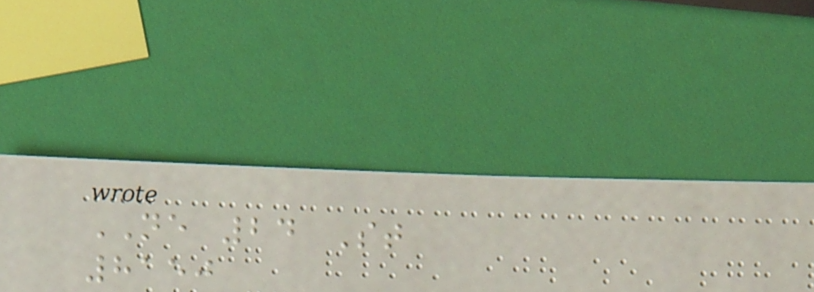NE 24 St
8150
